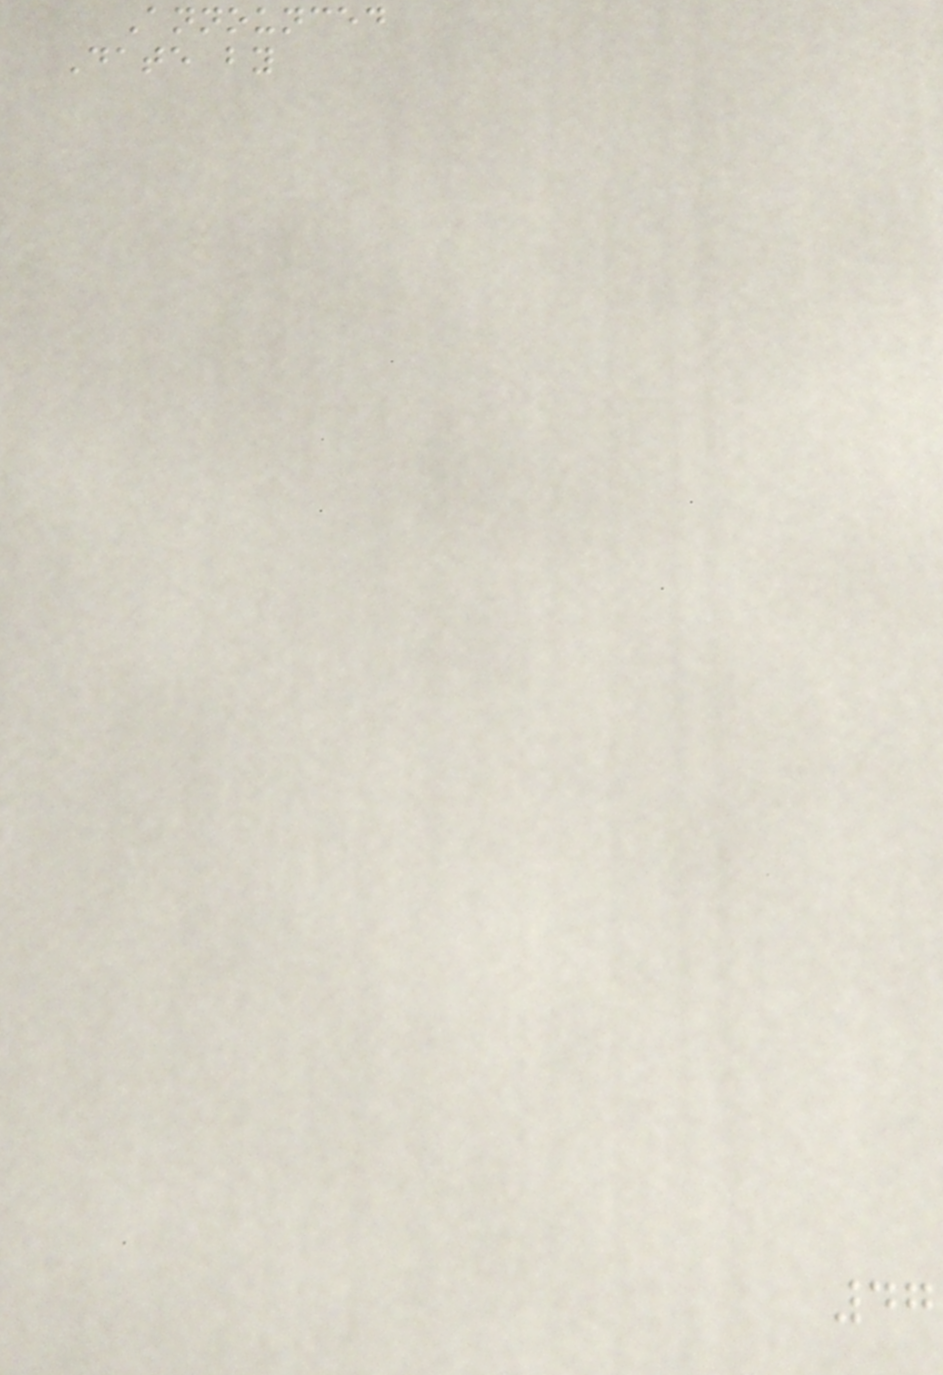Announced
Date by
47
